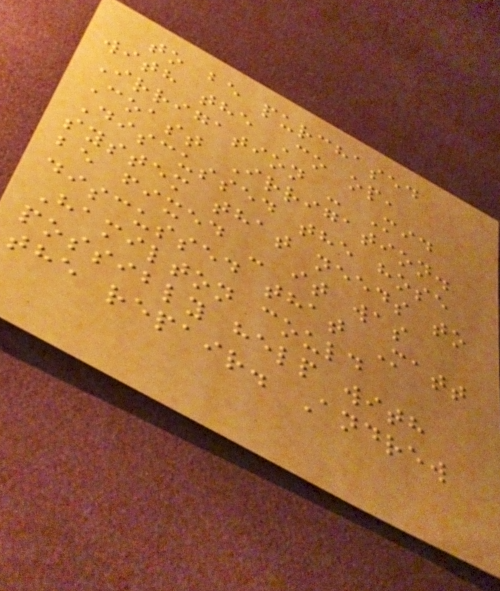to be purchased
with the Co op,
Irrigation - Mid
Coast Irrigation.
Discussed the hose
system that needs to
be fixed - it was
discussed that Matt
Hamilton could
possibly help with
the repair. Andrew
